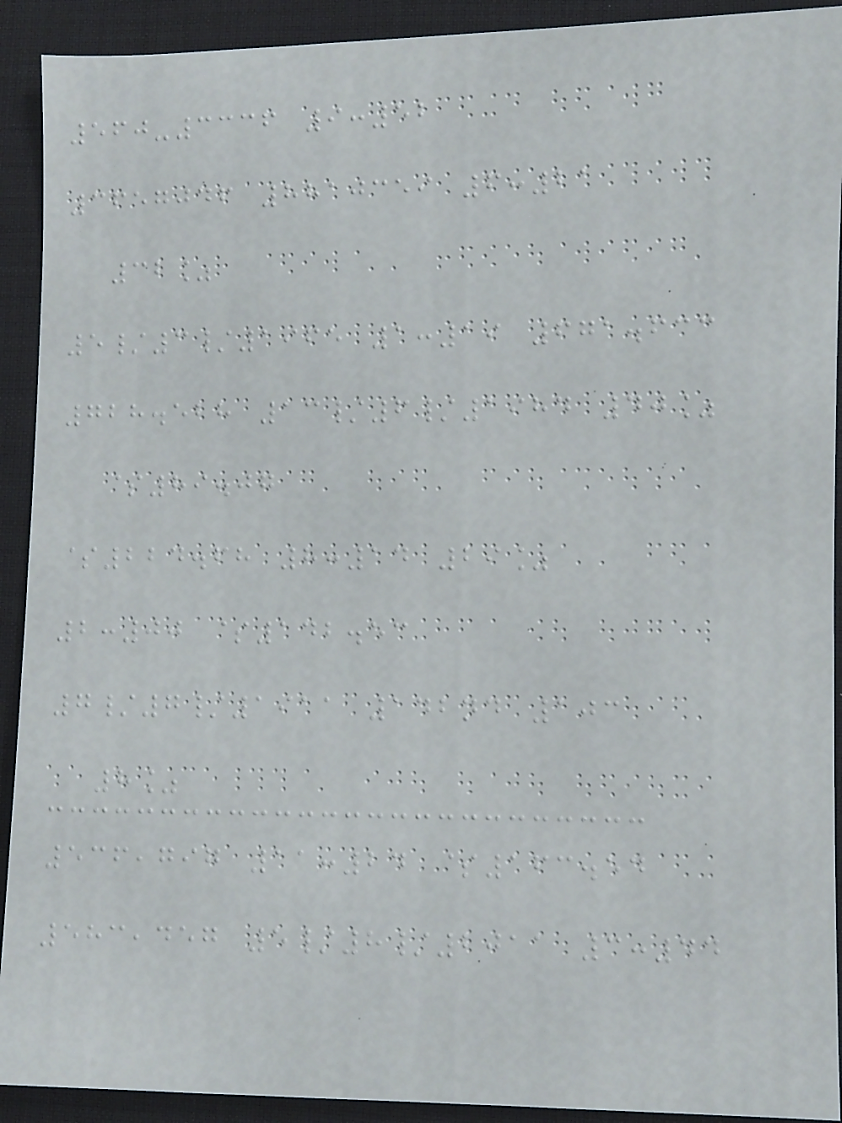560-3336 9:52
3657046 8810359 6:21
32%
5/3/1965 1:19 671.633
728.528 13/6/1984 40%
$89.07
$224.68 8:14 29%
2:00 $142.53
7/7/1911 142nd 103
8%
536,797 11:24 $163.54
583,457 5/8/2011 3:44
